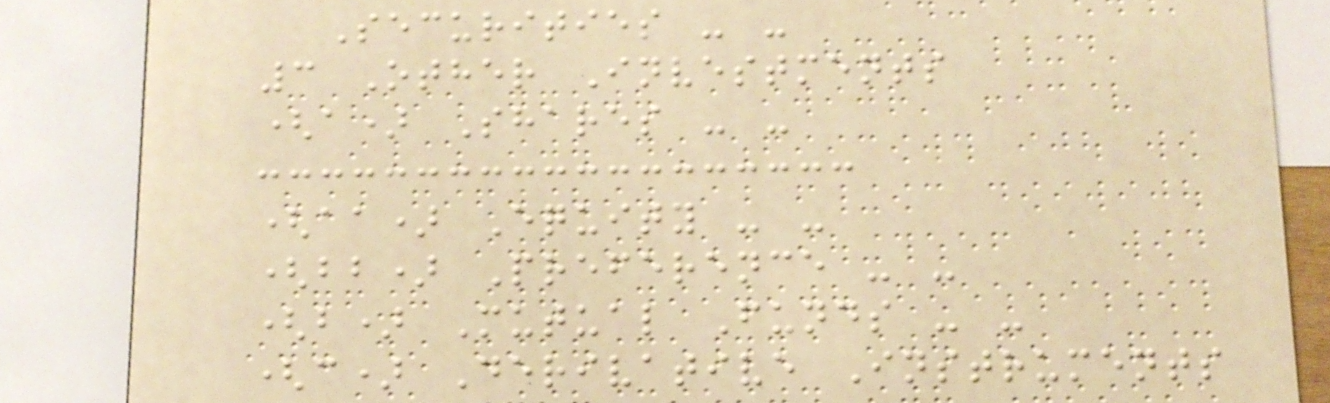Securities - -
3 Other Investments
(a) Shares - -
(aa) Equity - -
(bb) Preference - -
(b) Mutual Funds - -
(c) Derivative Instruments
